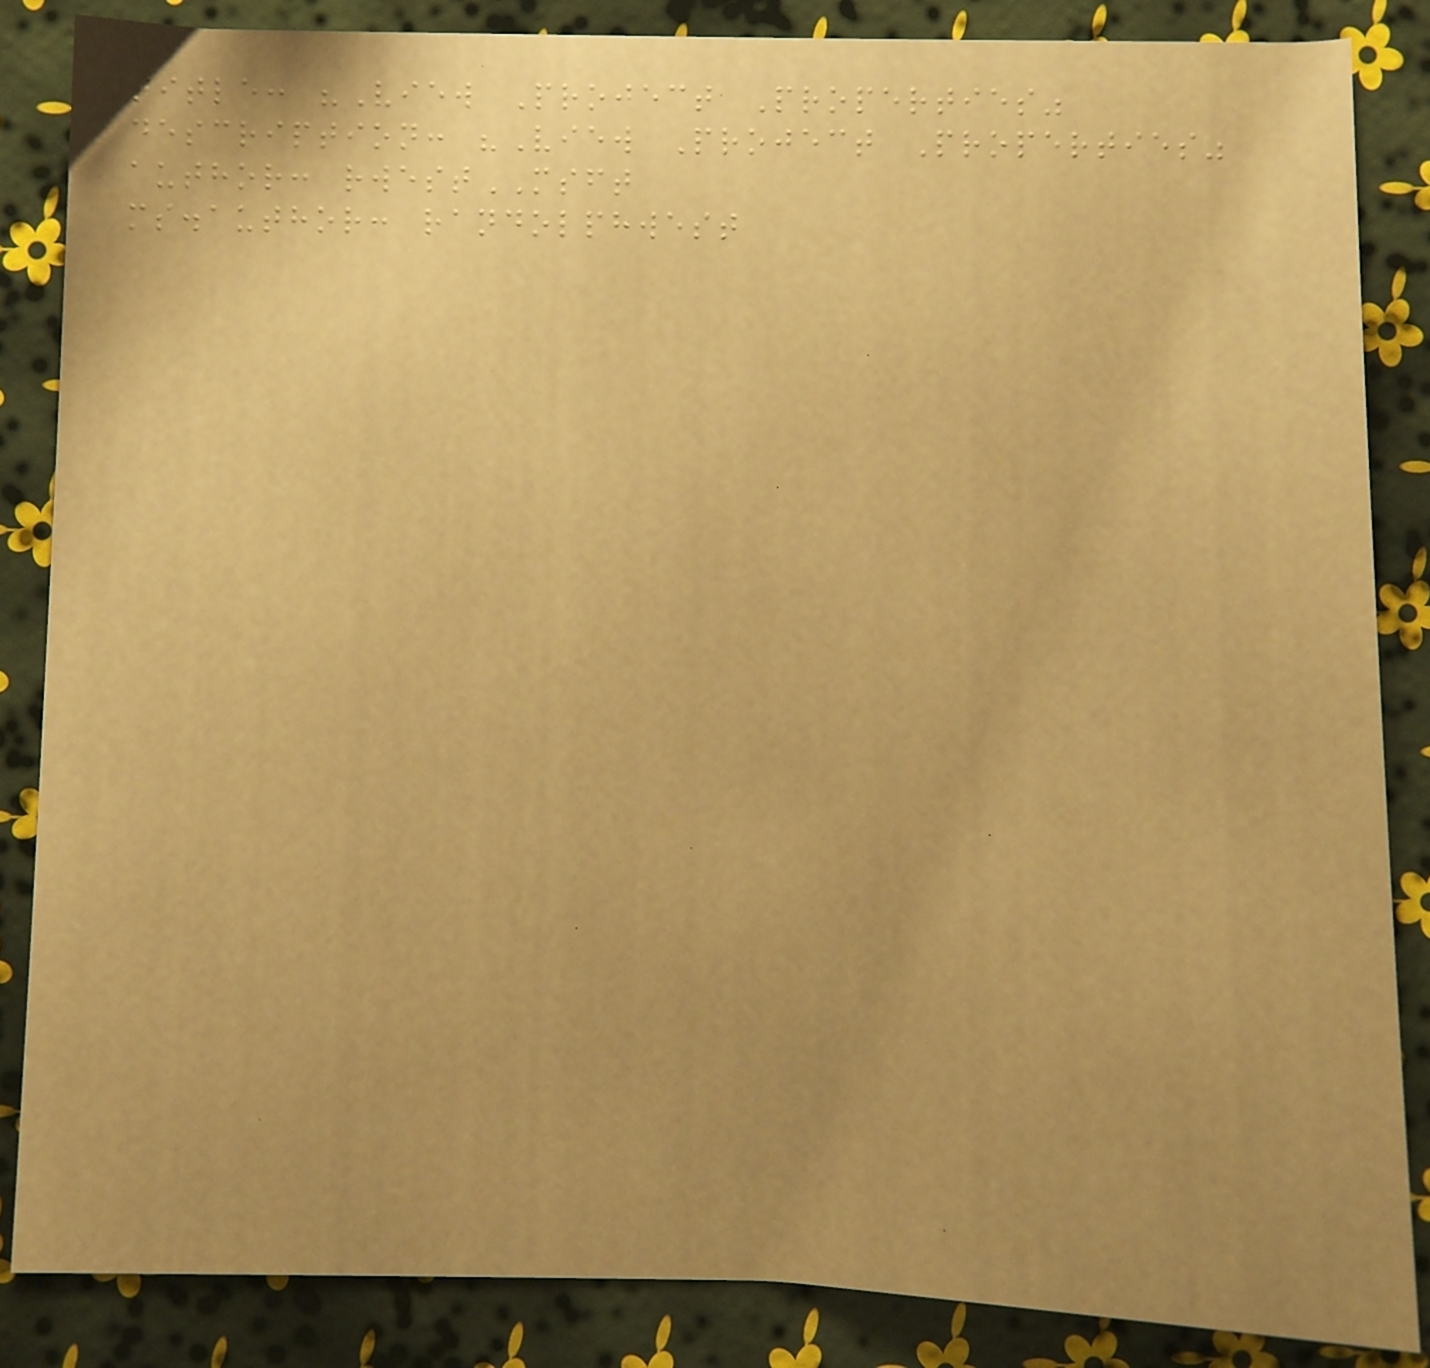title: "View Project Properties"
description: "View Project Properties"
author: rwestMSFT
ms.author: randolphwest
